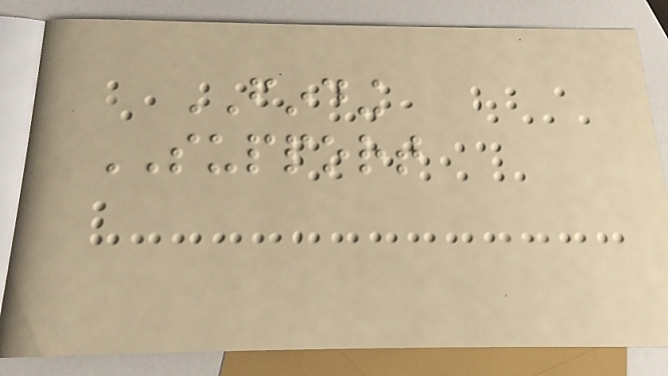FINDING
SUPPORT
